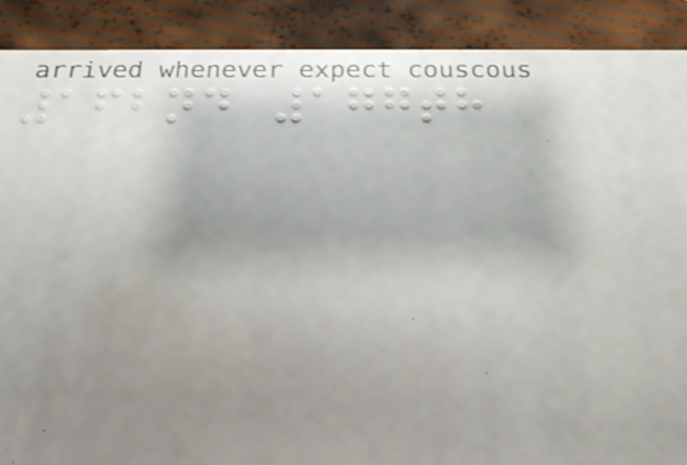162nd 177th
